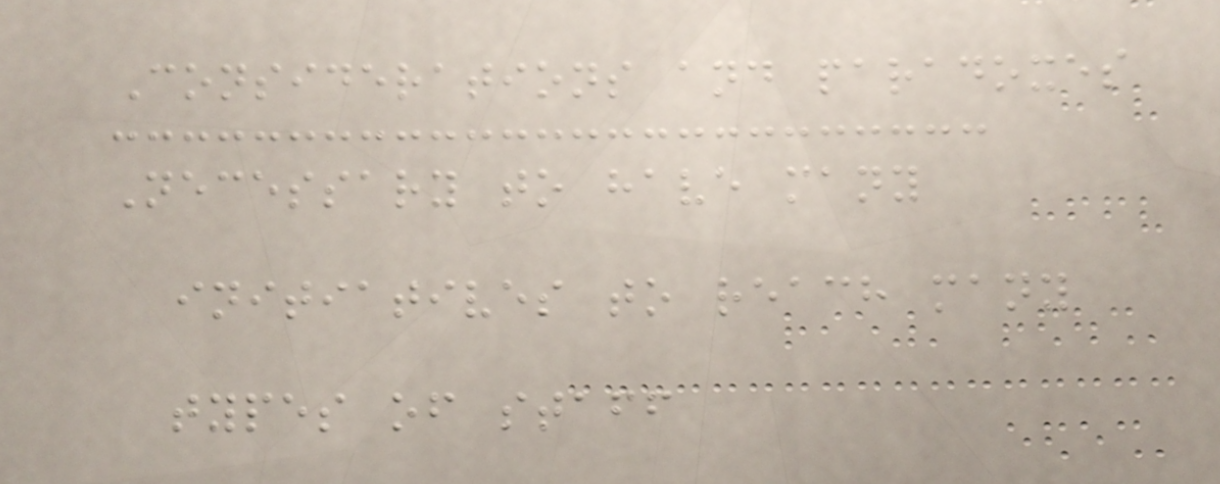Considerations and paradoxes
Necessary to have many
initiatives to reach many
types of staff
